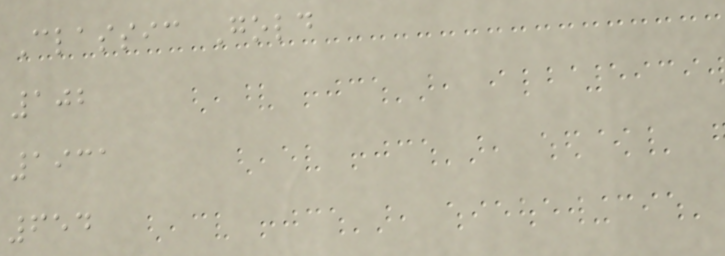Classic Gold
102
1931
654
